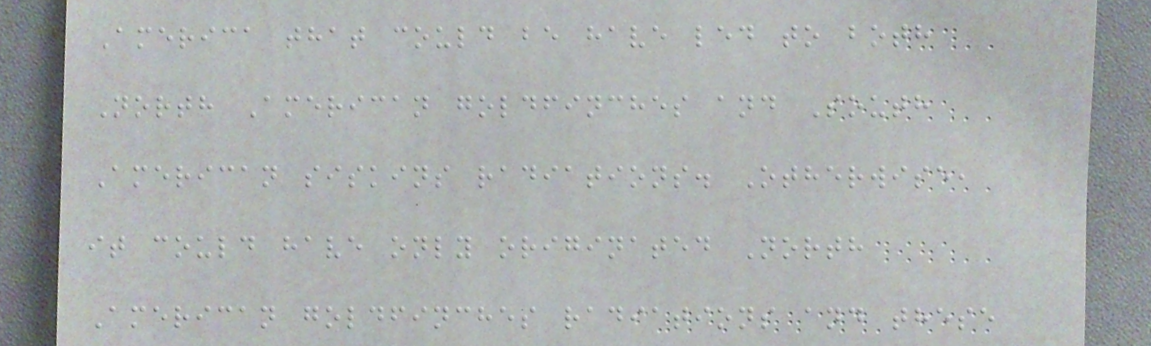America that could be have led to both
North American goldfinches and South
American siskins radiations. Otherwise,
it could have only originated North
American goldfinches radiations and these
